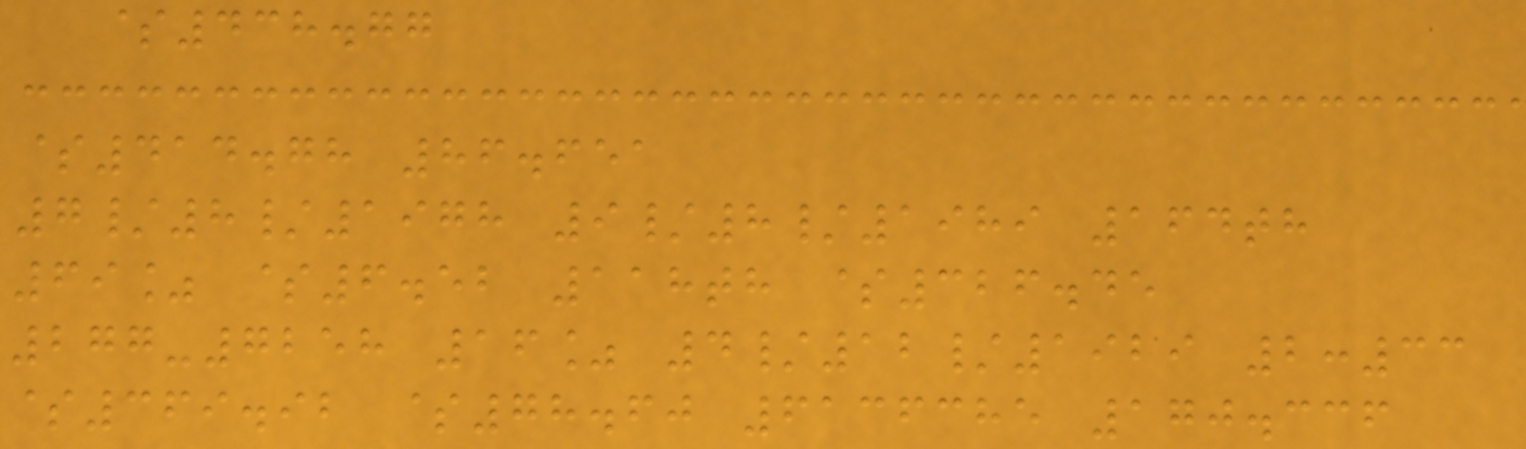$438.77
$414.78 86.651
7/8/1978 9/8/1989 164th
69% $6.52 118th $326.45
277-7258 16% 4/12/1929 2:33
$369.92 $78.60 6136385 170.336
